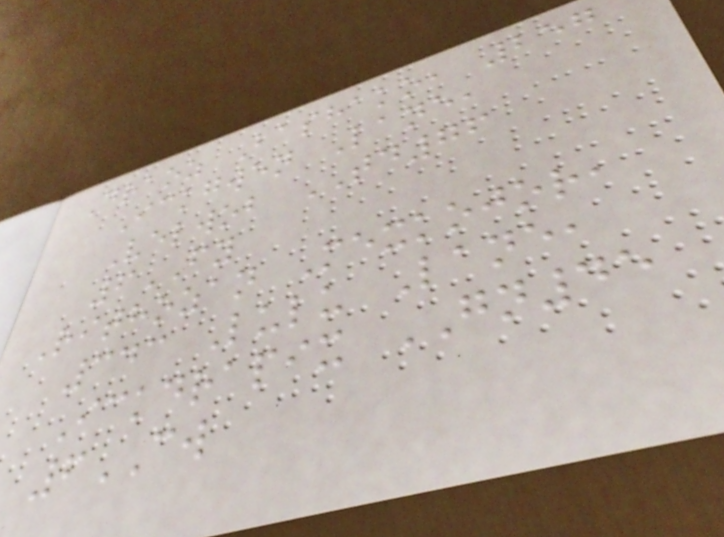Draoz Bashako, 257
Ickgwen Lane,
Velwob TD76
6FY
Rithozan Mexkojor,
343 Lulu Lane,
Ickdrapix GN45
6CW
